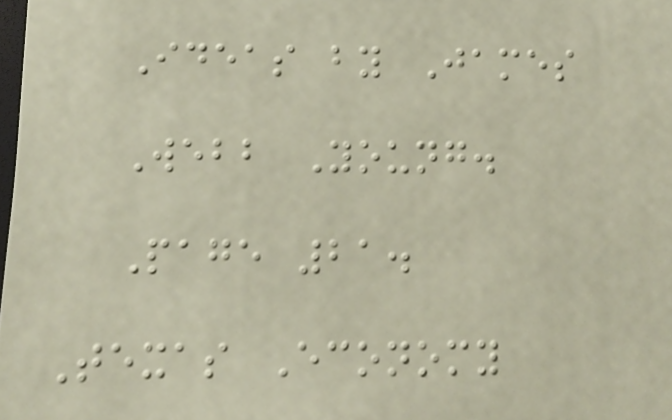Ideas by James
Webb Young.
Page 21.
Texas Economy
